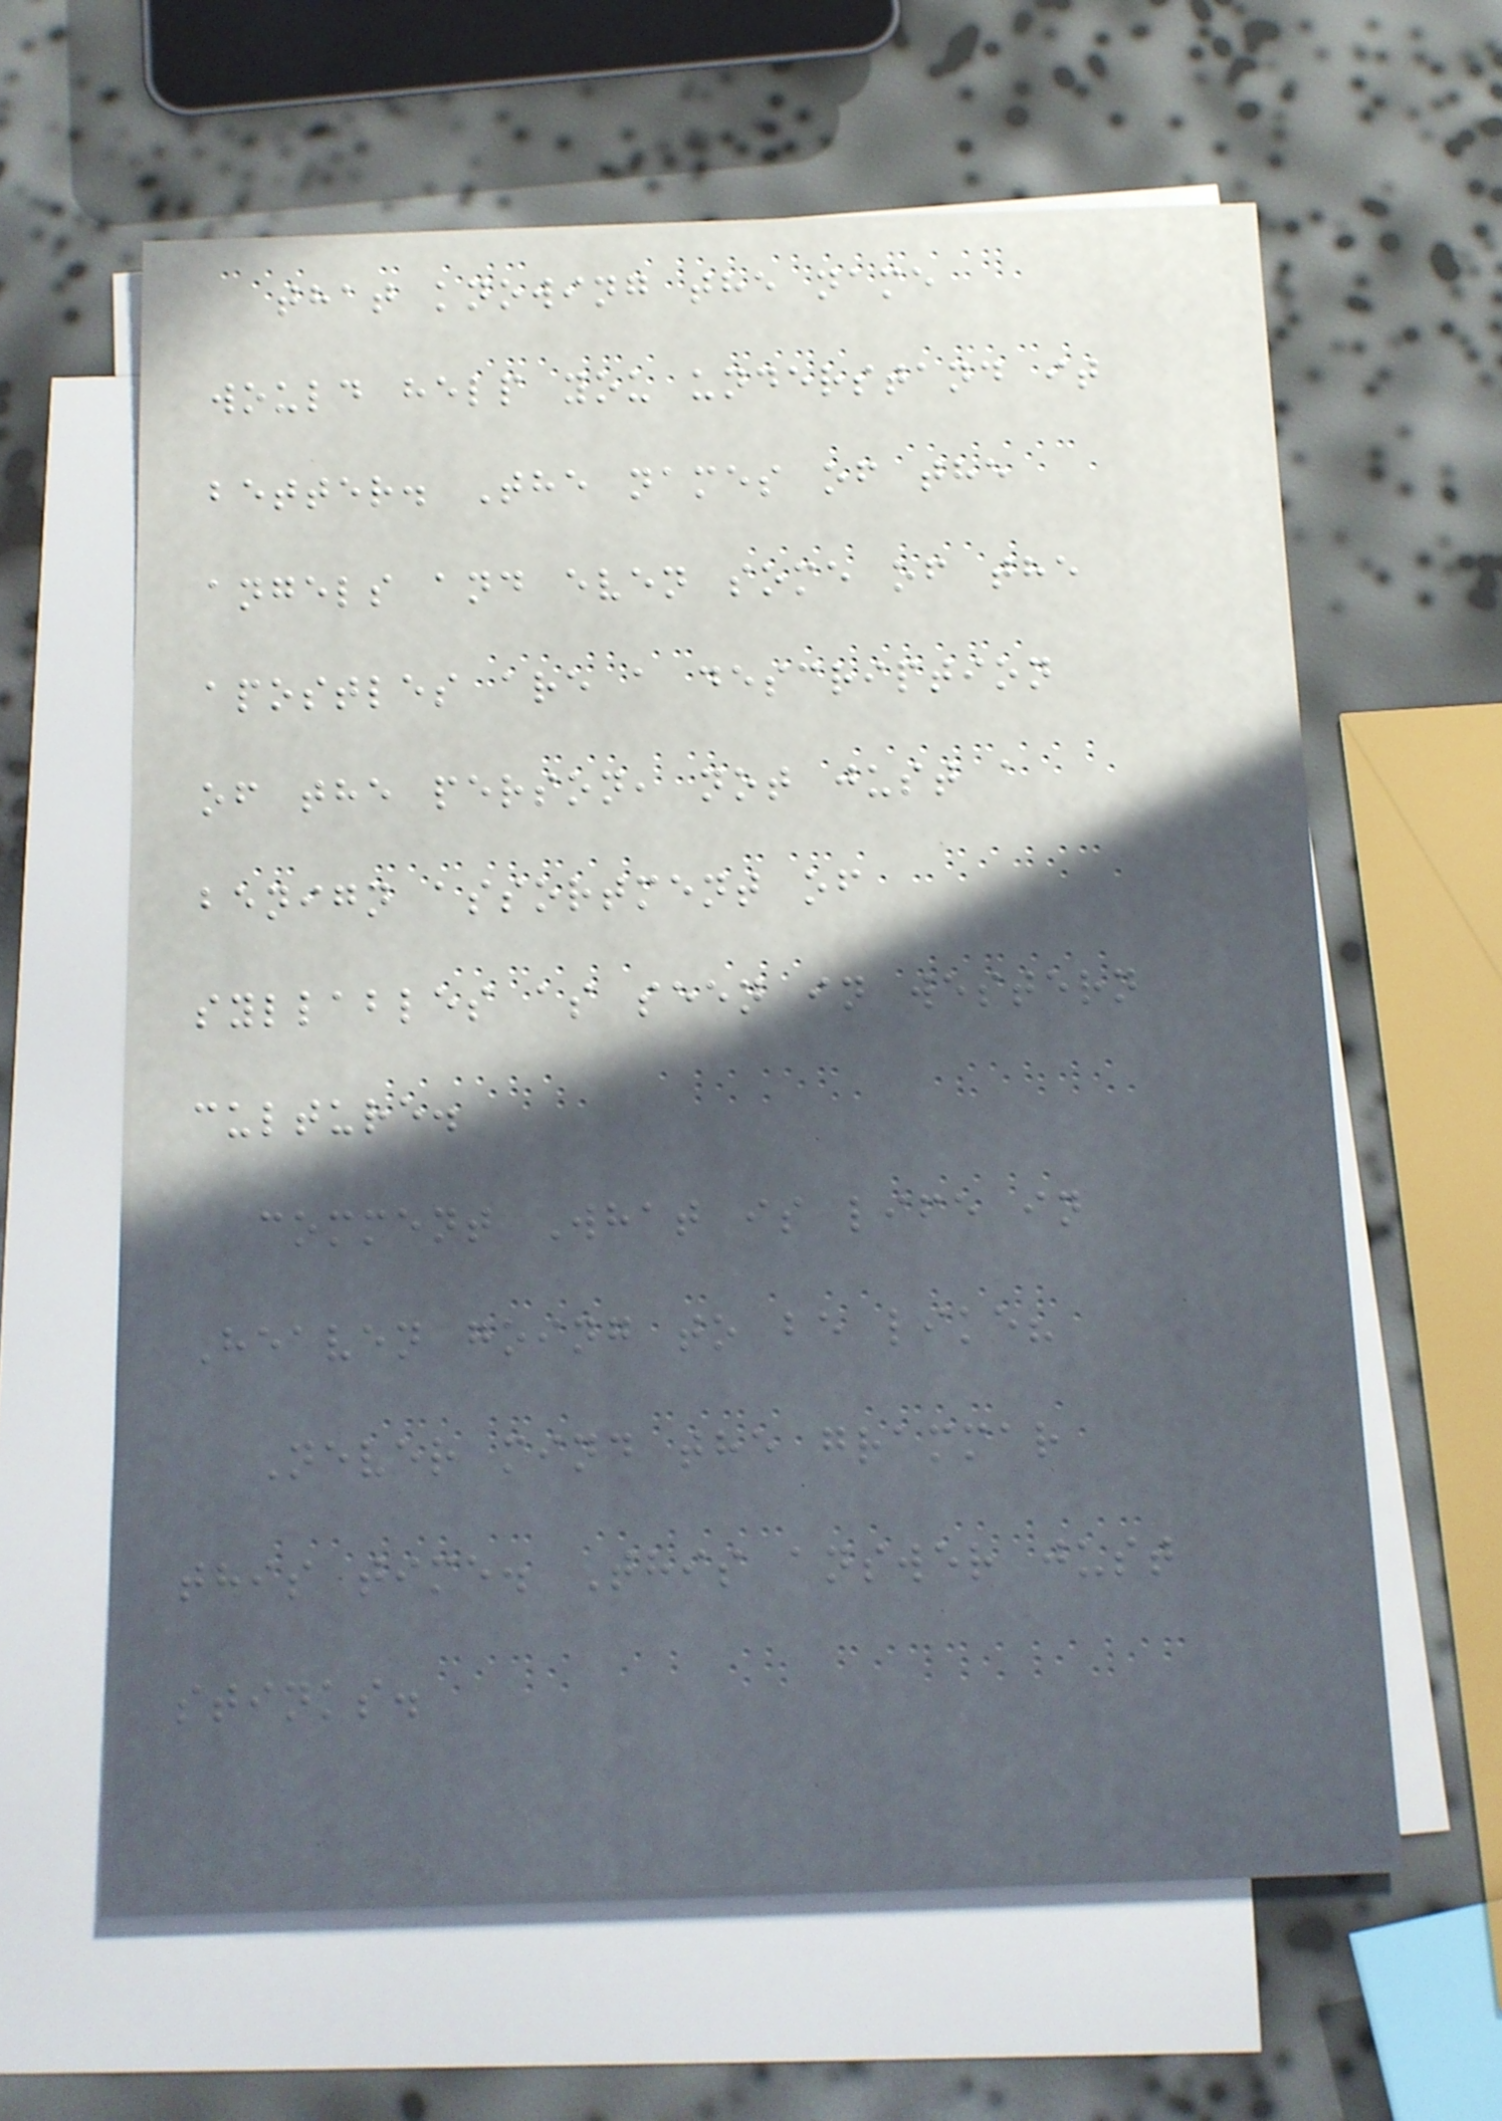that knowing the name
would help you understand it
better. The names of the
angels and even some of the
apostles are a description
of the person, not just a
benign assortment of
syllables as seen in western
culture.
comment What is life in
Heaven going to be like?
Never mind the grammar
this time. This answer just
stinks.
